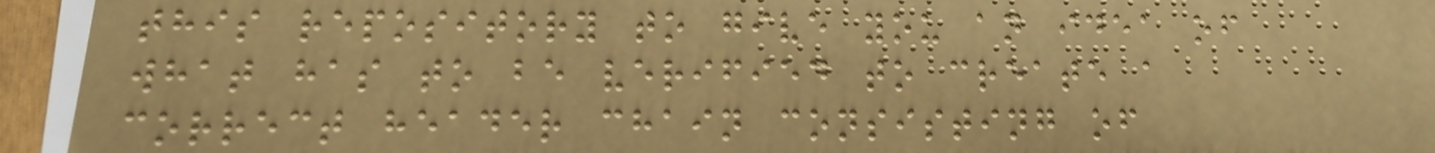this repository to give you an idea of
what has to be verified to create a
correct header chain consisting of
